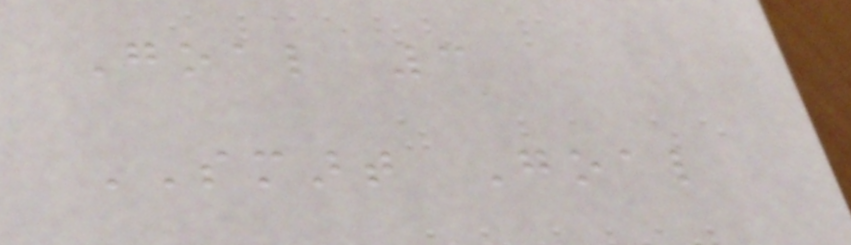Goal 3
SMART Goal
